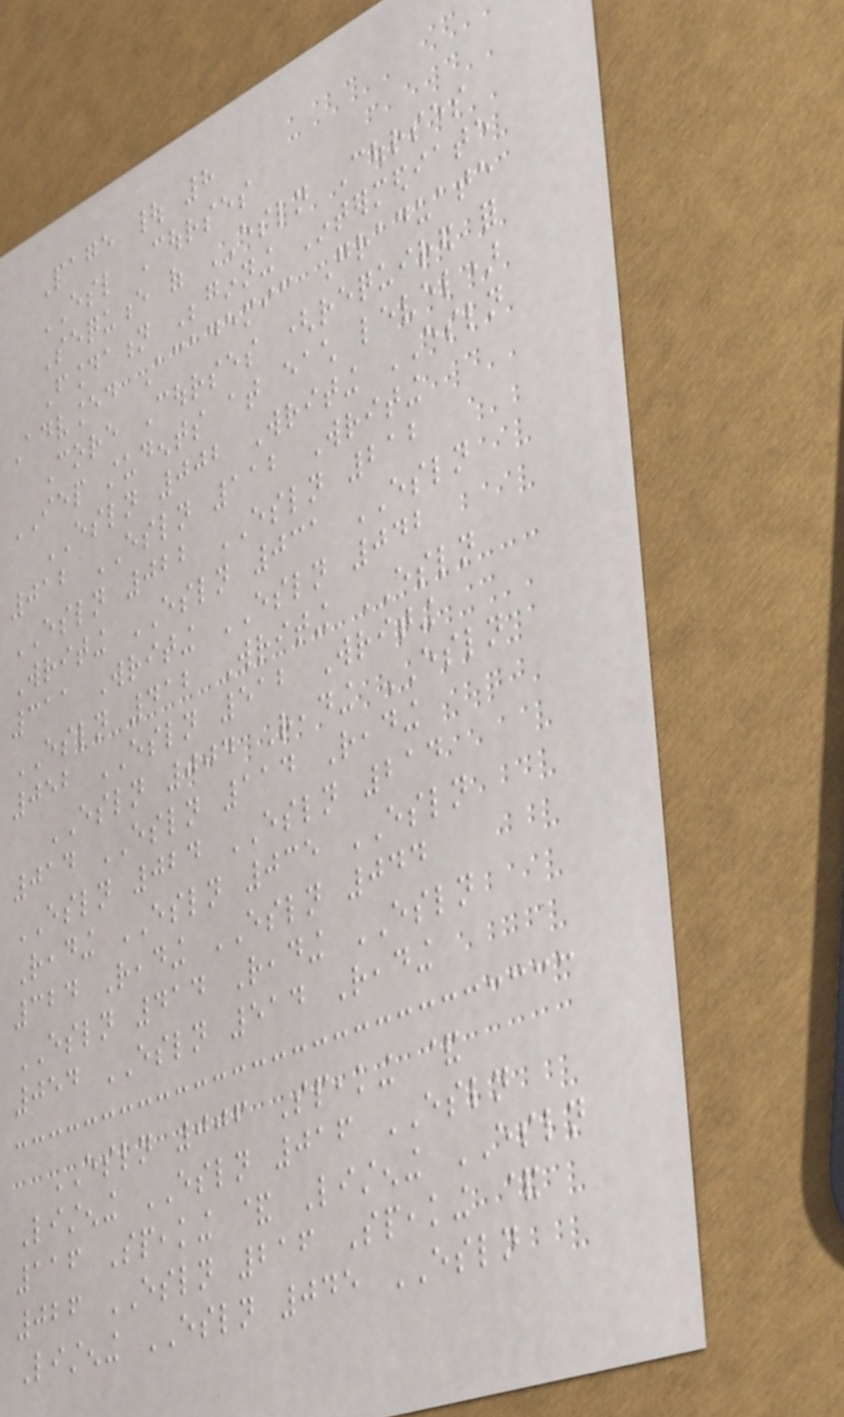Page | 8
ESL Courses
Sequence of ESLN Courses
Foundation Beginning Intermediate
Advanced Academic Graduate
Core Courses (required for
IEP students at each level)
ESLN 002 Writing ESLN
012 ESLN 112 Writing
ESLN 022 ESLN 212
Writing ESLN 031 ESLN
311 Writing ESLN 042
ESLN 412 Writing ESLN
052 ESLN 512 Writing
ESLN 004 Reading ESLN
014 ESLN 114 Reading
ESLN 024 ESLN 214
Reading ESLN 035 ESLN
324 Reading ESLN 044
ESLN 414 Reading ESLN
054 ESLN 514 Reading
ESLN 006 Speaking &
Listening ESLN 016 ESLN
116 Speaking & Listening ESLN
026 ESLN 216 Speaking &
Listening ESLN 045 ESLN
